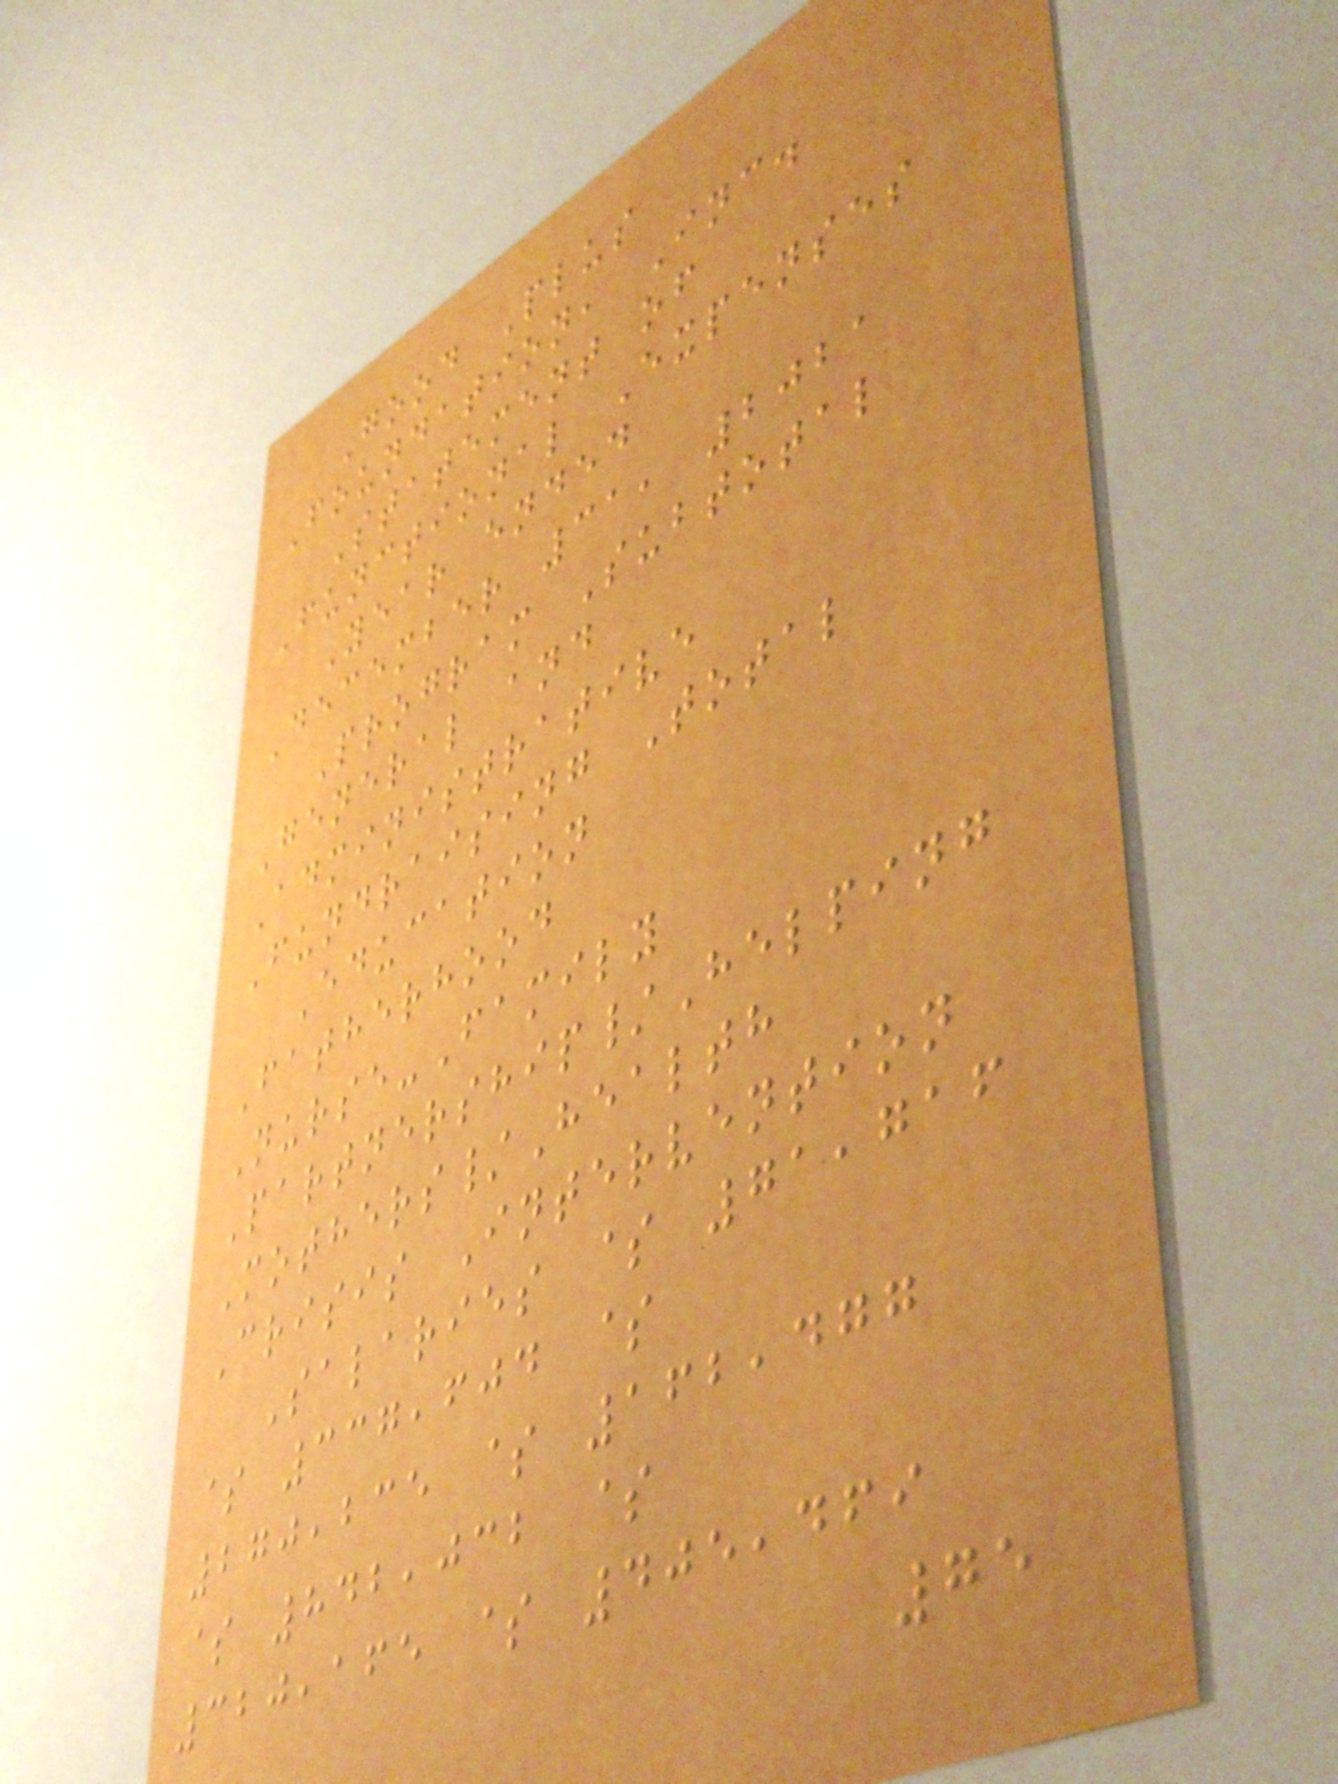Good Plus
Foundation, Inc.
Statement of
Functional Expenses
Year ended
December 31, 2021
Program Subtotal
General and
Administrative
Fundraising Total
Education
Fatherhood
Nurse-Family
Partnership/Helping
Mothers/Health
Crisis Intervention
Salaries $ 71,716
$ 337,604 $
270,235 $ 162,477
$ 842,032 $
320,165 $ 405,469
75
